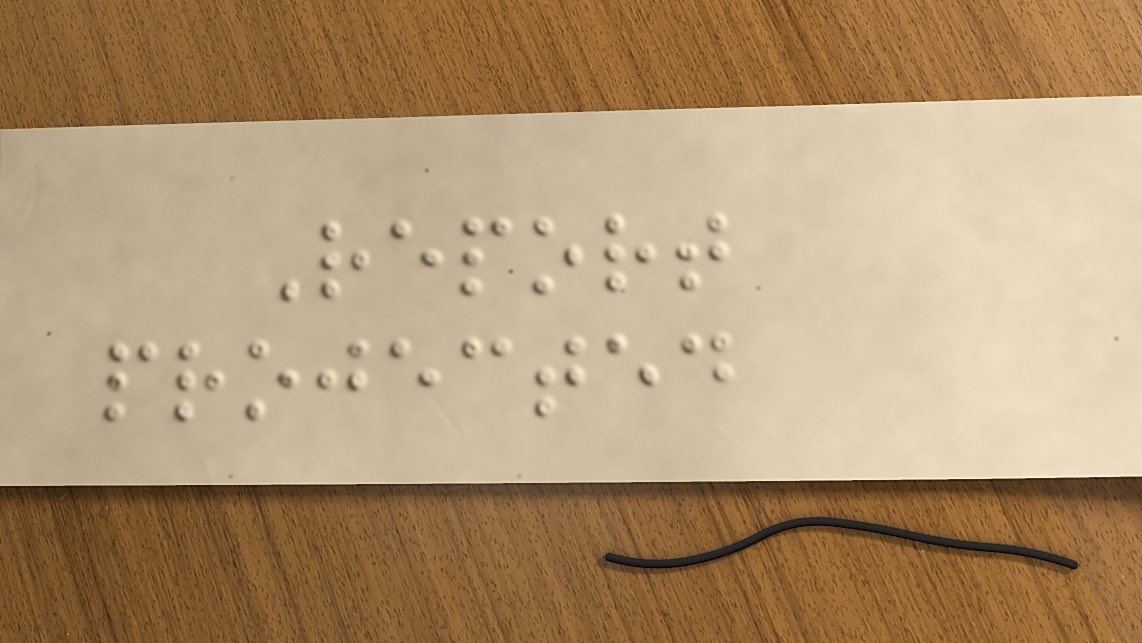Report
projected
